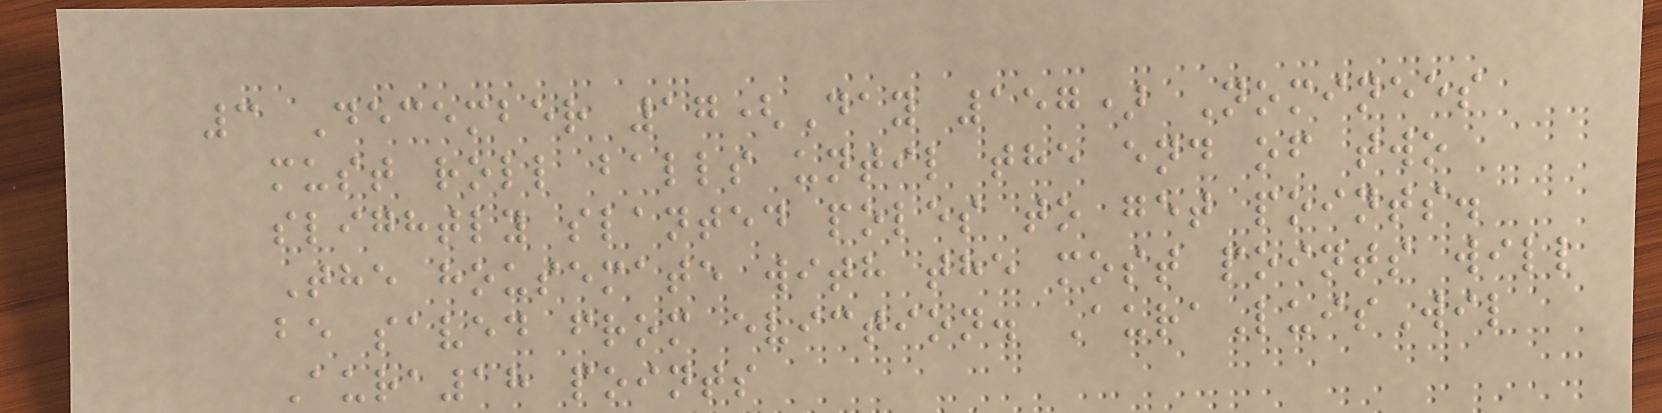3 December 17(Day 157) Nominees
must roll balls until the end of two
slightly slanted poles to get points.
The housemate with the most points will
be saved from eviction. AuraLuisWil
Aura18 points
